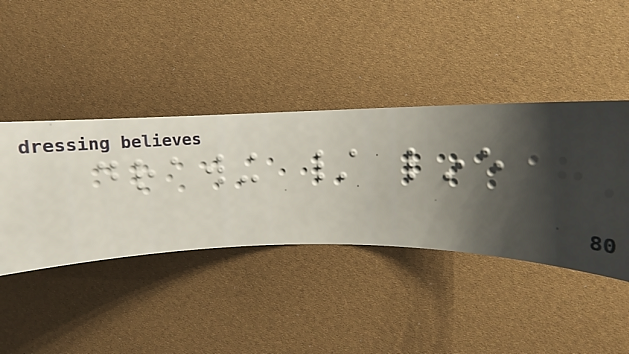drawing / line
